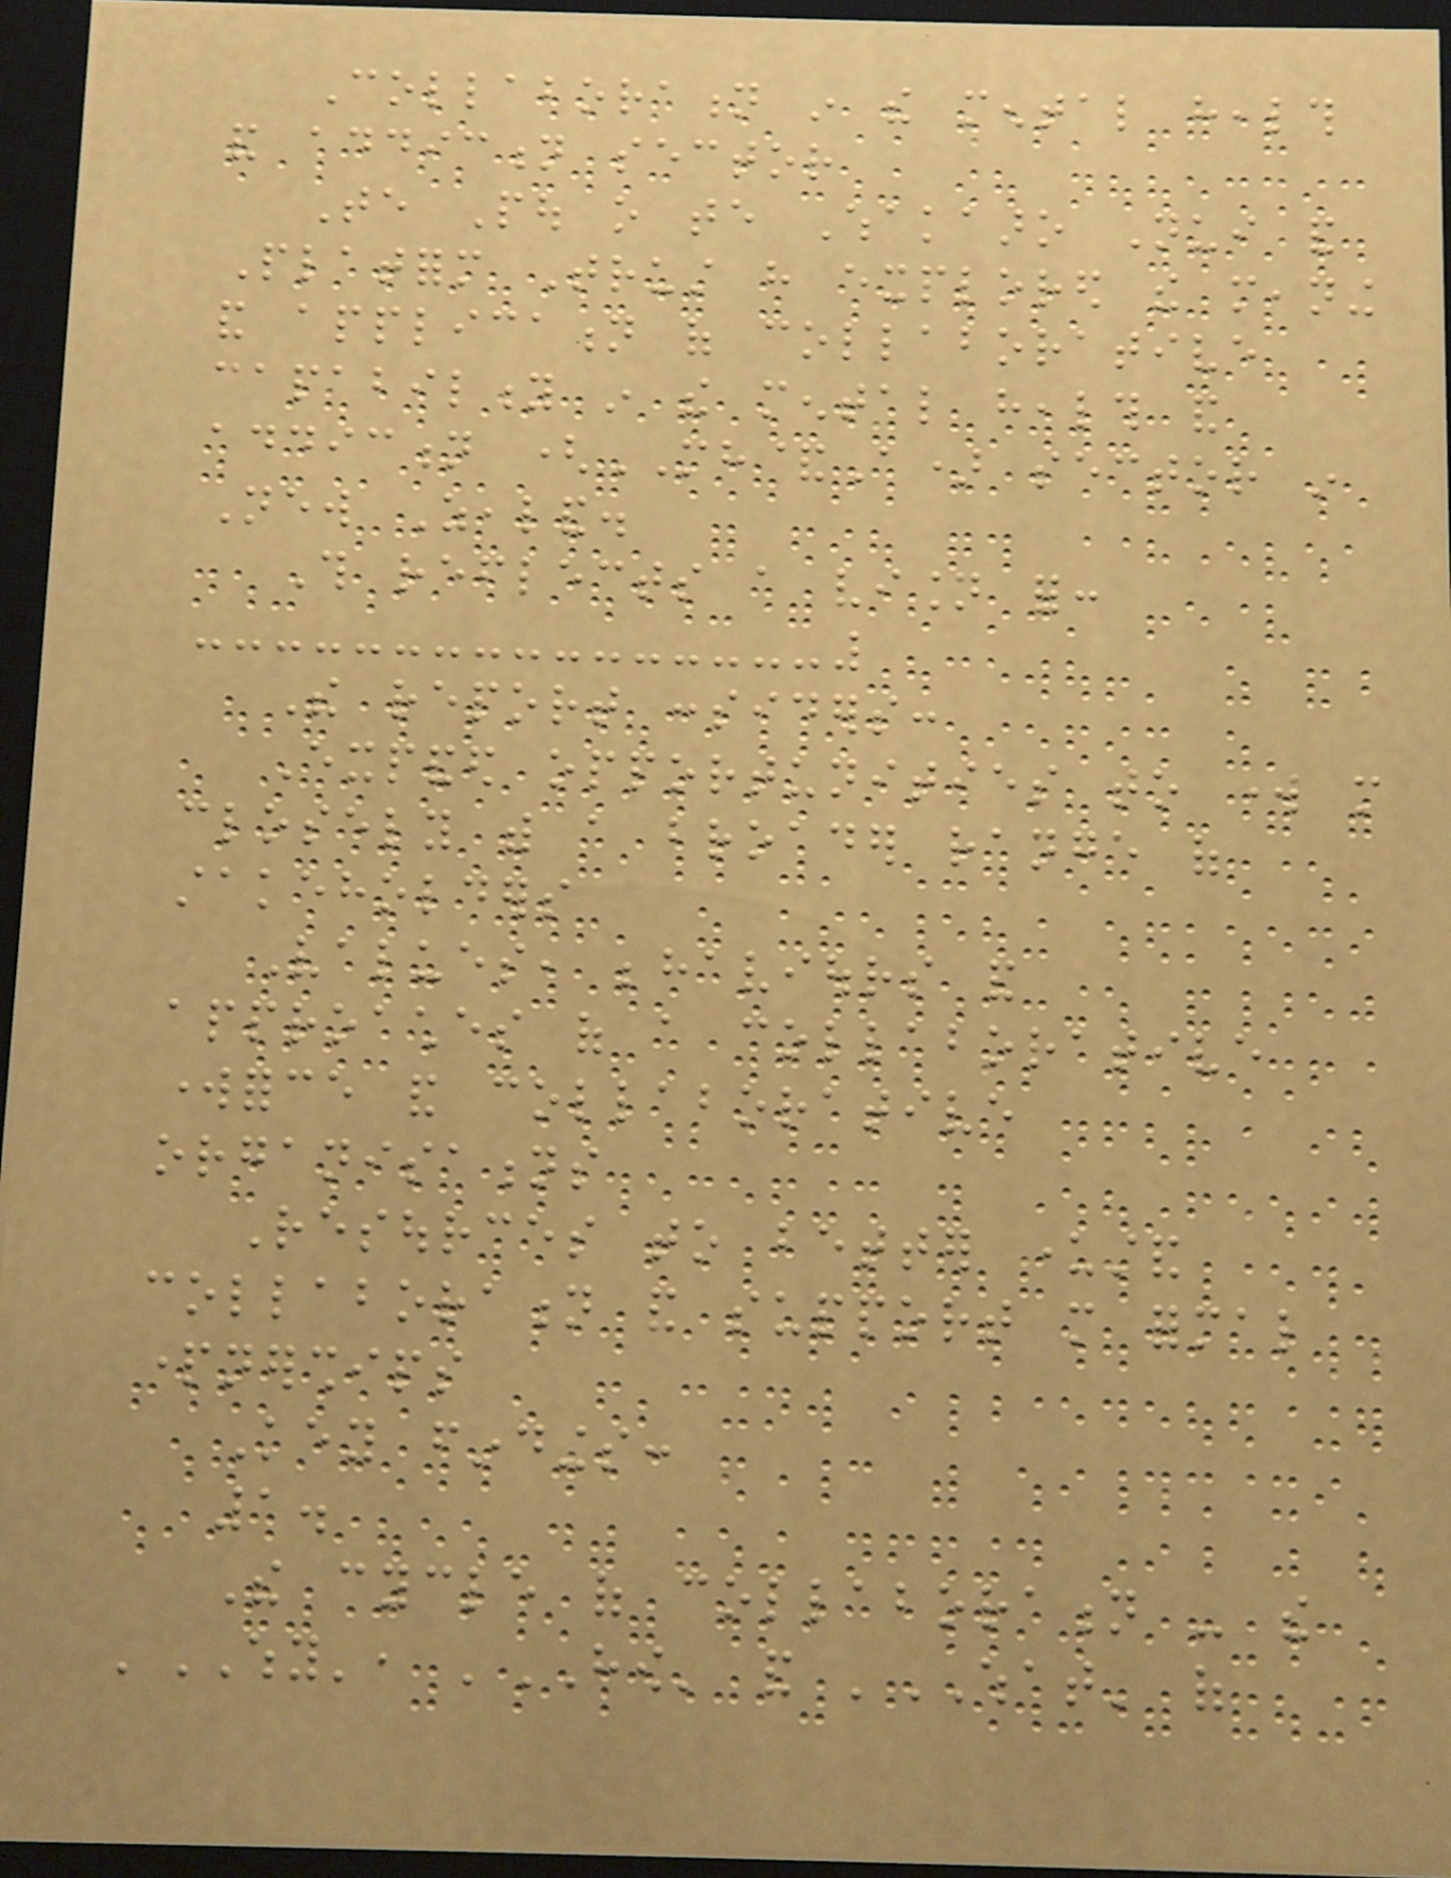Collaboration in the mental health
and addiction sector
Te Pou o te Whakaaro Nui and
Platform Trust have explored the meaning
and application of collaborative
capability in the mental health and
addiction (MH&A) sector in
New Zealand.
This reflects a vision for:
The report considers:
Expanded opportunities to work more
closely with a broader range of
stakeholders
Values, behaviours and
approaches of a collaborative
workforce and collaborative
organisations
Resources to better understand
collaboration and support more formal
partnerships
Key findings:
1.
The cycle of collaboration - the
'WHY', 'HOW' and 'WHAT' of
